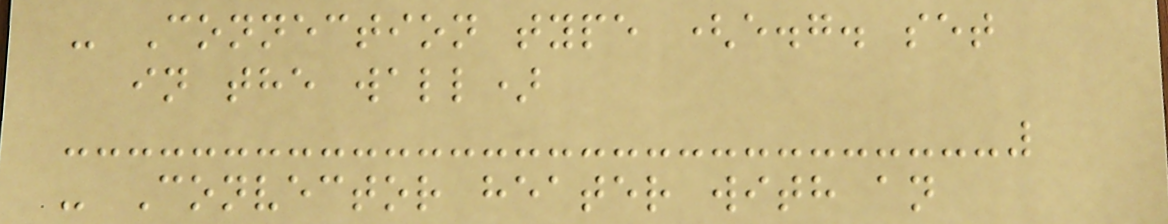- Connection type (e.g. set
in the wall)
- Convector heater with an
